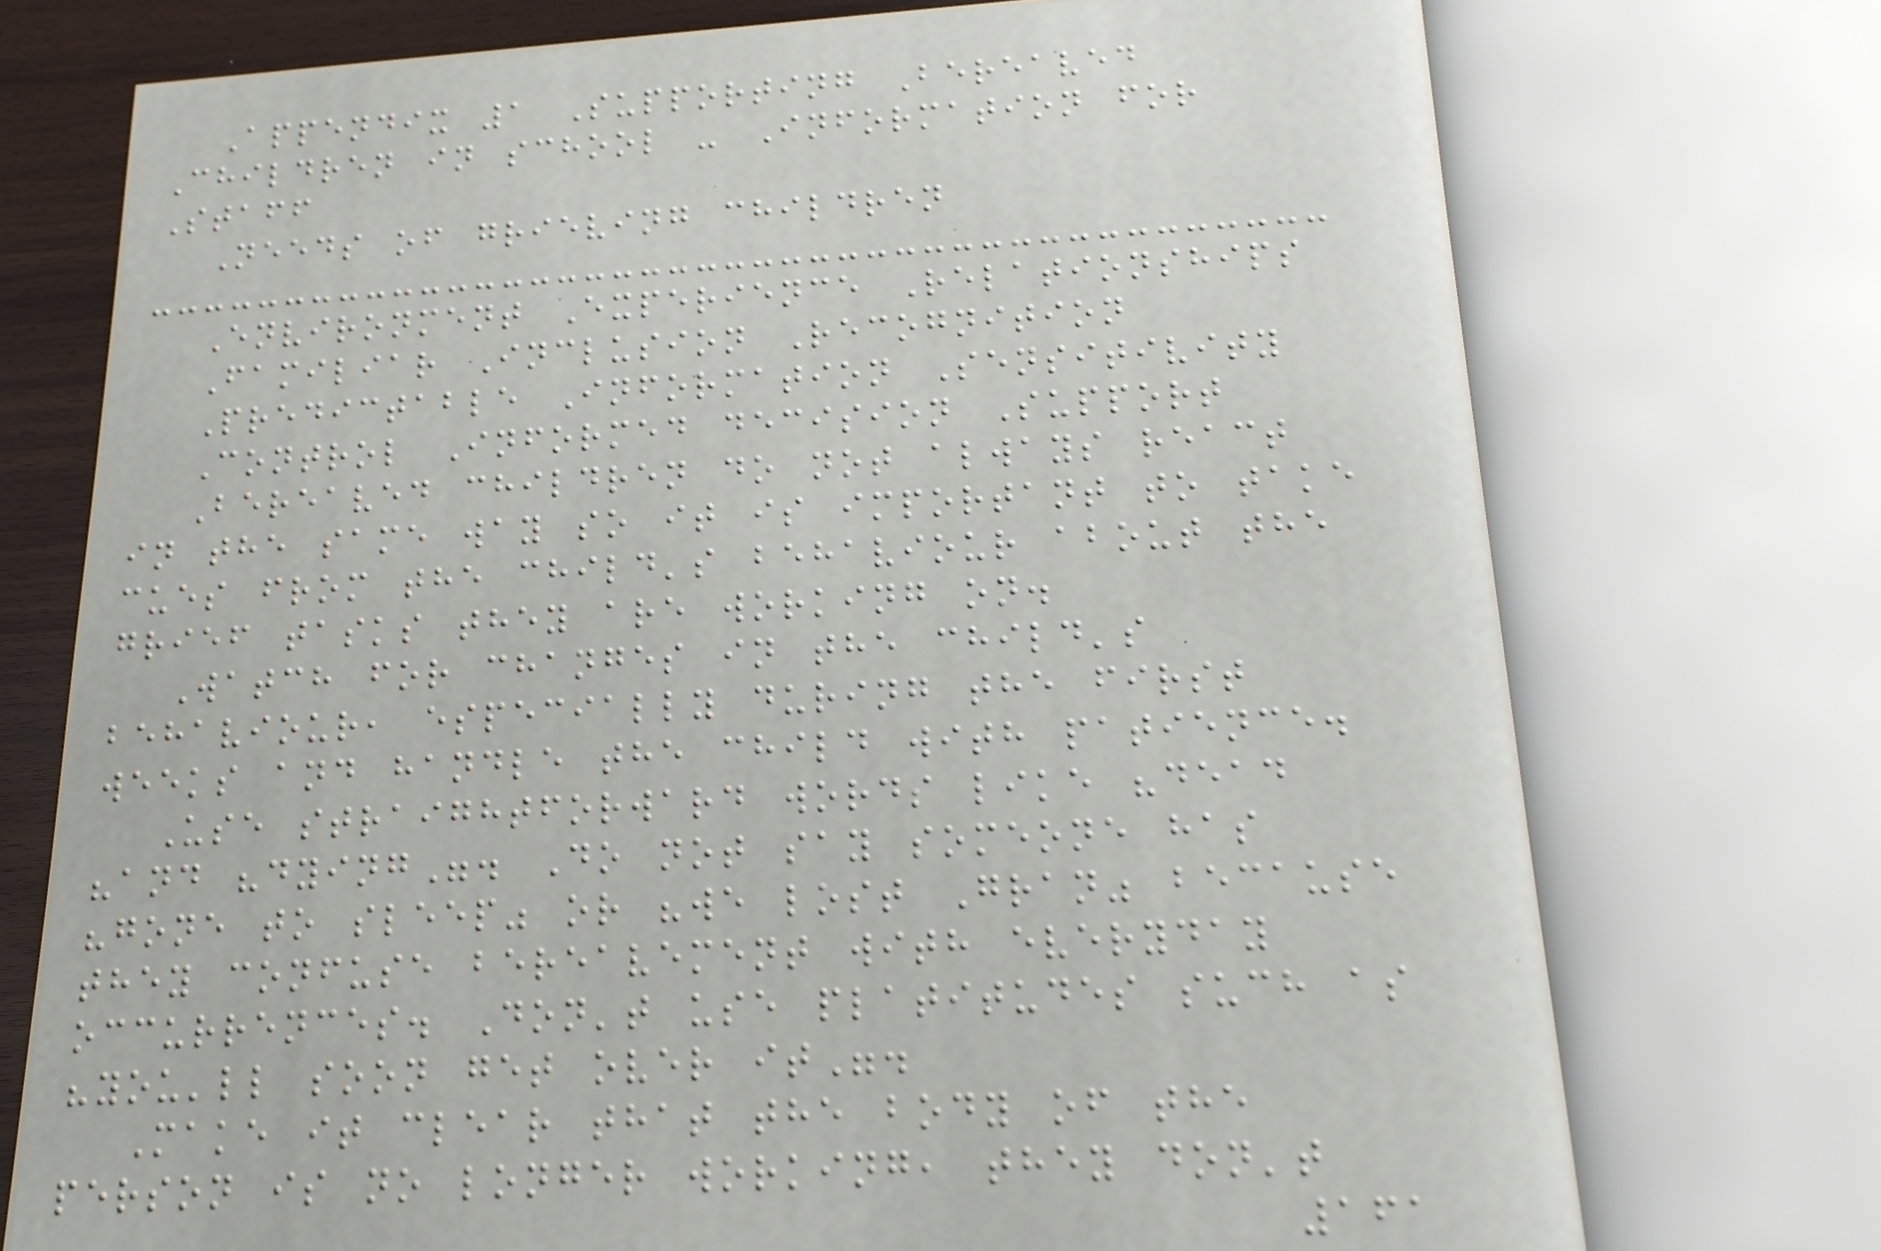Appendix 1 Supporting Bereaved
Children in school - Information for
Staff
Needs of grieving children
Environment Experience Relationships
Familiar Inclusion Recognition
Predictable Information Sensitivity
Control Informed decision Support
Bereaved children do not always react
in the same way so it is important to take
cues from the child's behaviour about the
grief tasks they are working on.
Watch for changes in the child's
behaviour, especially during the first
weeks and handle the child with patience.
Use straightforward words like "dead
"and "dying". Do not say someone has
"gone to sleep" or "we lost Gran" because
they confuse bereavement with everyday
occurrences. Don't use platitudes such as
"you'll soon get over it".
Make it clear that the body of the
person is no longer working, they don't
161
